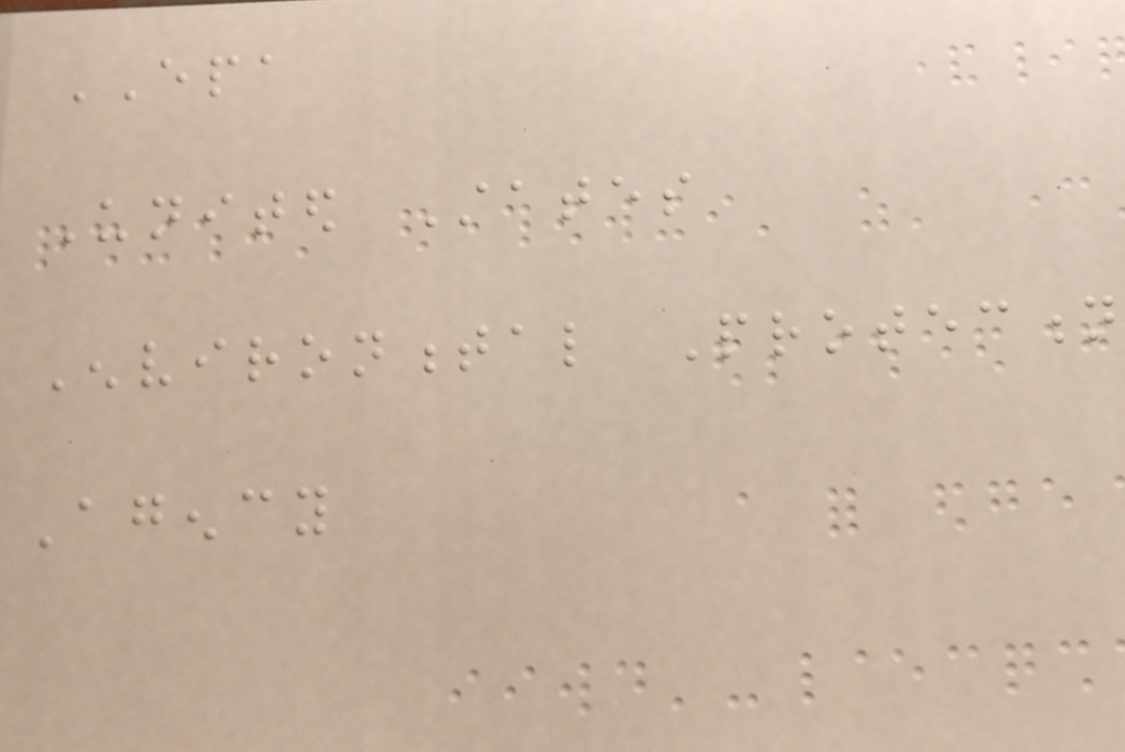EPA
United States
Environmental Protection
Agency
